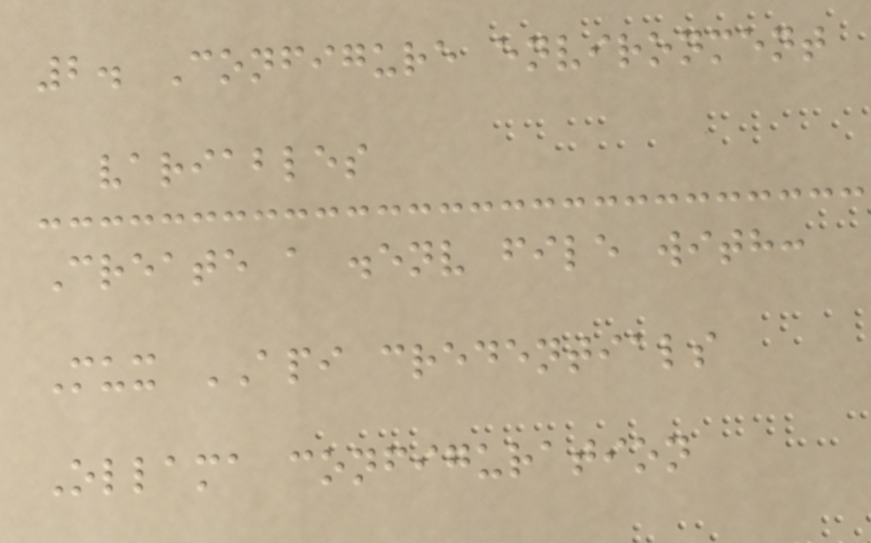2. Configure environment
variables
Create a .env file with:
Mux API credentials
Ollama configuration
